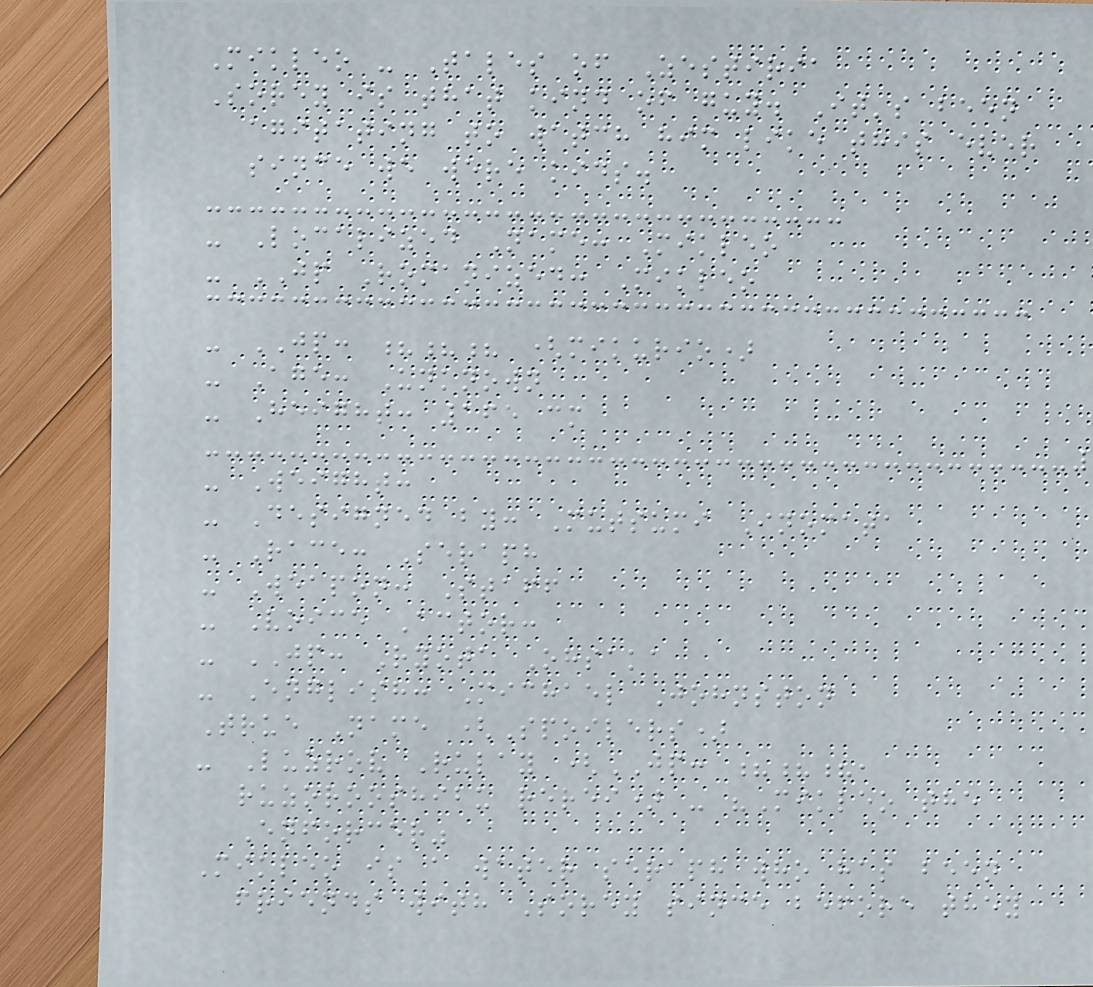Mikleo - Tales of Zestiria
Sorey is that kind of guy. It's been
agitating to watch him like this ever
since we were kids.
- Localized Name: Mikleo
- JP Romanized: Mikleo
- JP: ??? (mikurio)
- Age: Unknown
- Height: 165 cm
- Weight:
- Designed by: Mutsumi Inomata
- Race: Seraph
- Weapon: Staff
- Voice Actor:
- JP: Ryota Ohsaka
- English: Michael Johnston
True Name (Spoilers)
- Luzrov Rulay (JP: ???,
ruzorooshibu rerei) - "Mikleo the
Enforcer"
Mikleo is a water seraph who has been
friends with Sorey since before they
